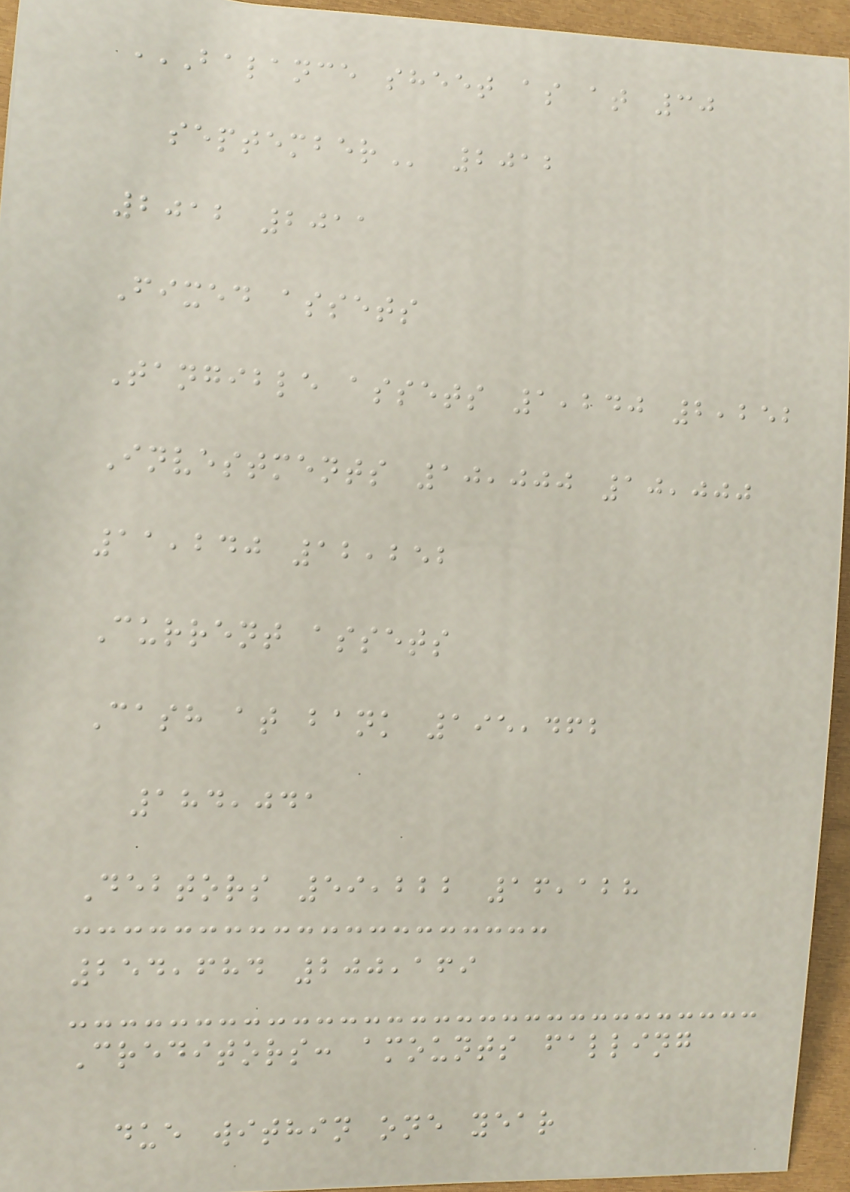BALANCE SHEET AS AT 30
SEPTEMBER 2012
2012 2011
Fixed assets
Tangible assets 1,240 2,252
Investments 10,000 10,000
11,240 12,252
Current assets
Cash at bank 195,462
184,041
Debtors 59,222 16,128
254,684 200,169
Creditors: amounts falling
due within one year
